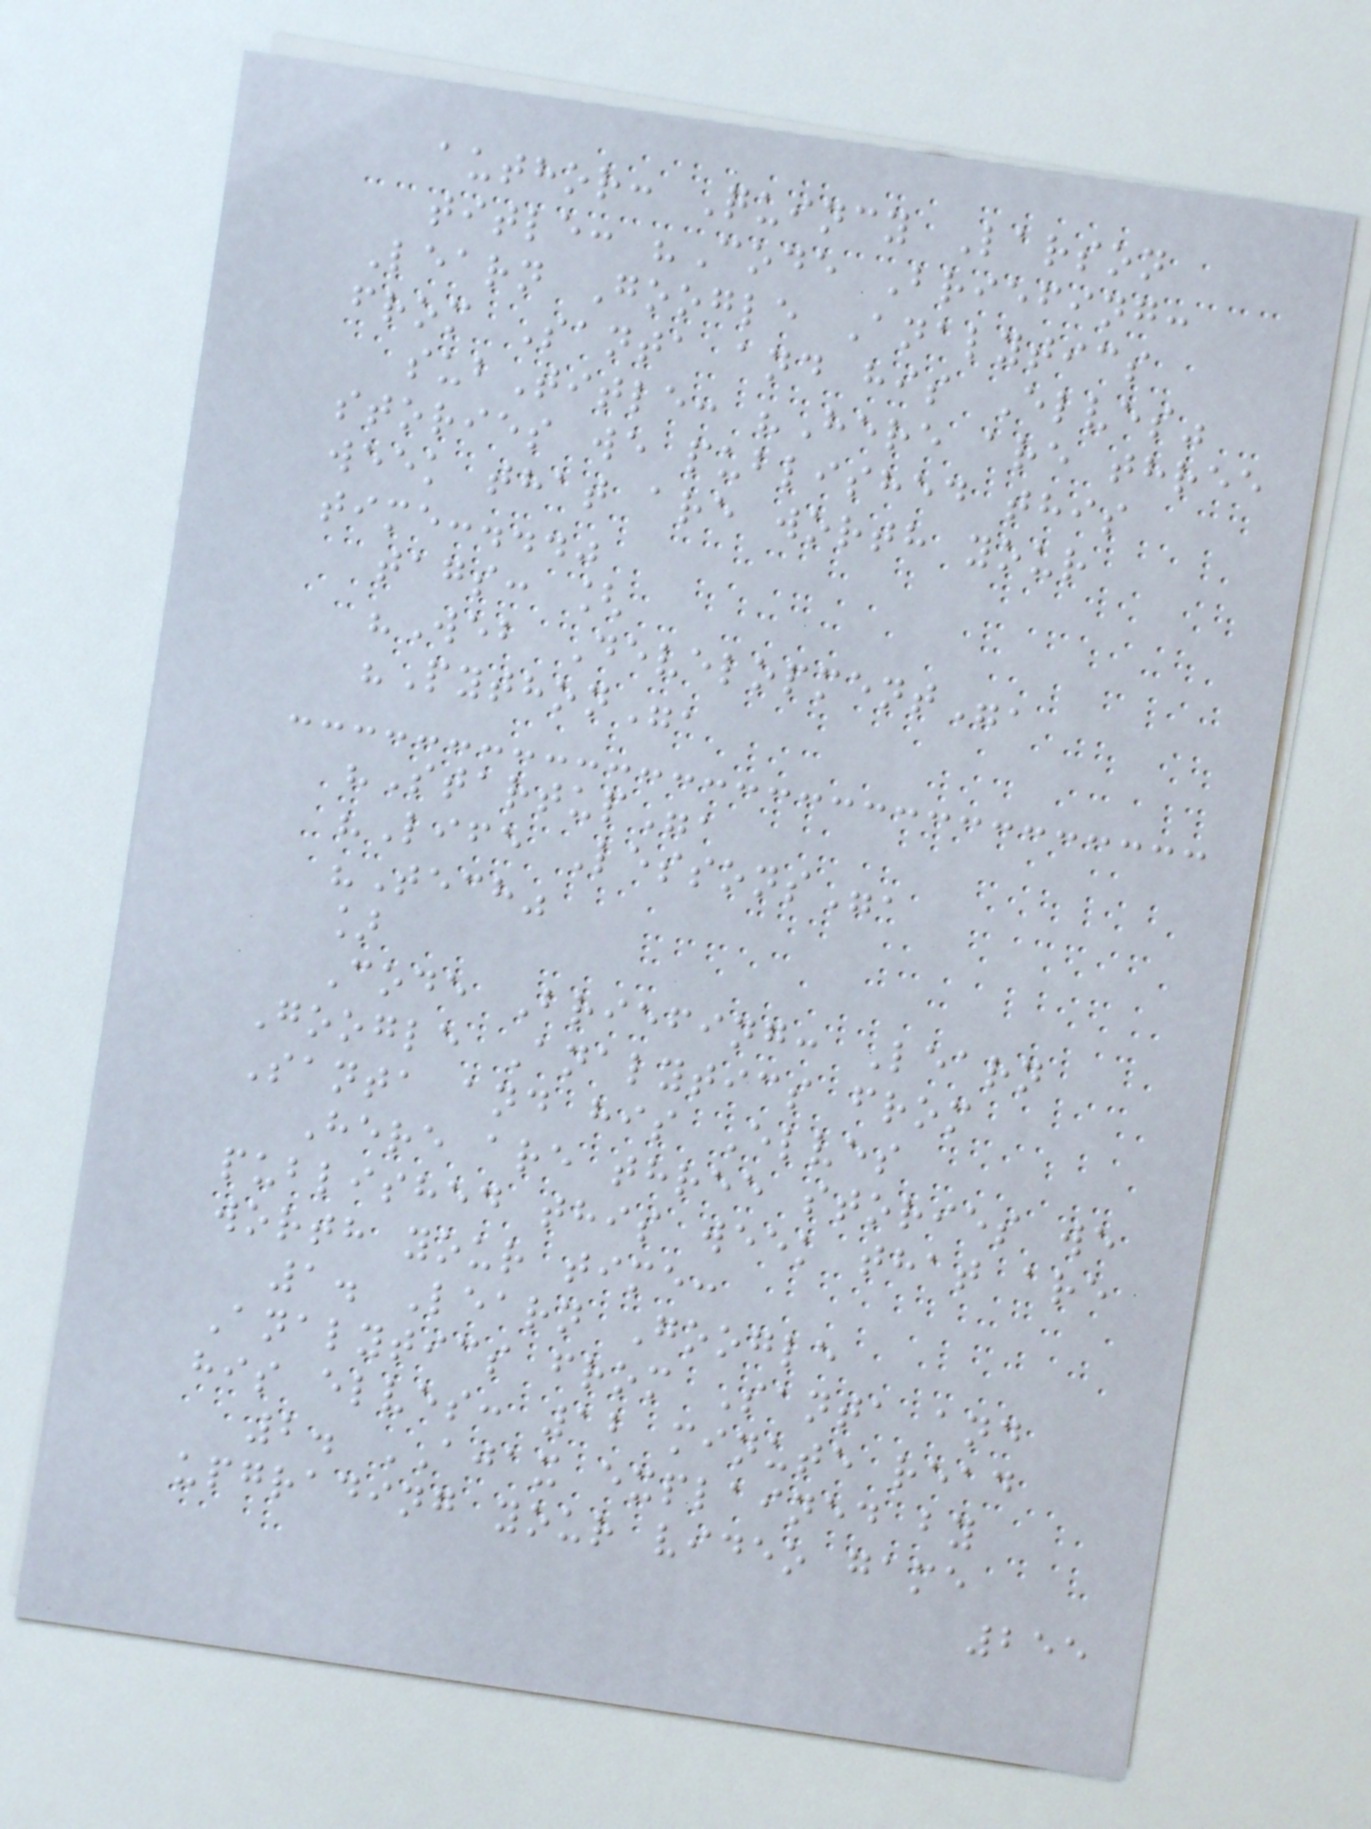author: Quincy Larson
title: "Code Briefing:
Learn Google Analytics
from Santa and his Elves"
subTitle: "Here are three
stories we published this
week that are worth your
time:..."
tags: [
"Web Development",
"Python",
"Startup",
"Life Lessons",
"Tech"
]
Code Briefing: Learn
Google Analytics from
Santa and his Elves
Here are three stories we
published this week that are
worth your time:
1. Learn Google
Analytics from Santa and
his elves: 12 minute read
2. AJAX explained by
upgrading your video game
255
